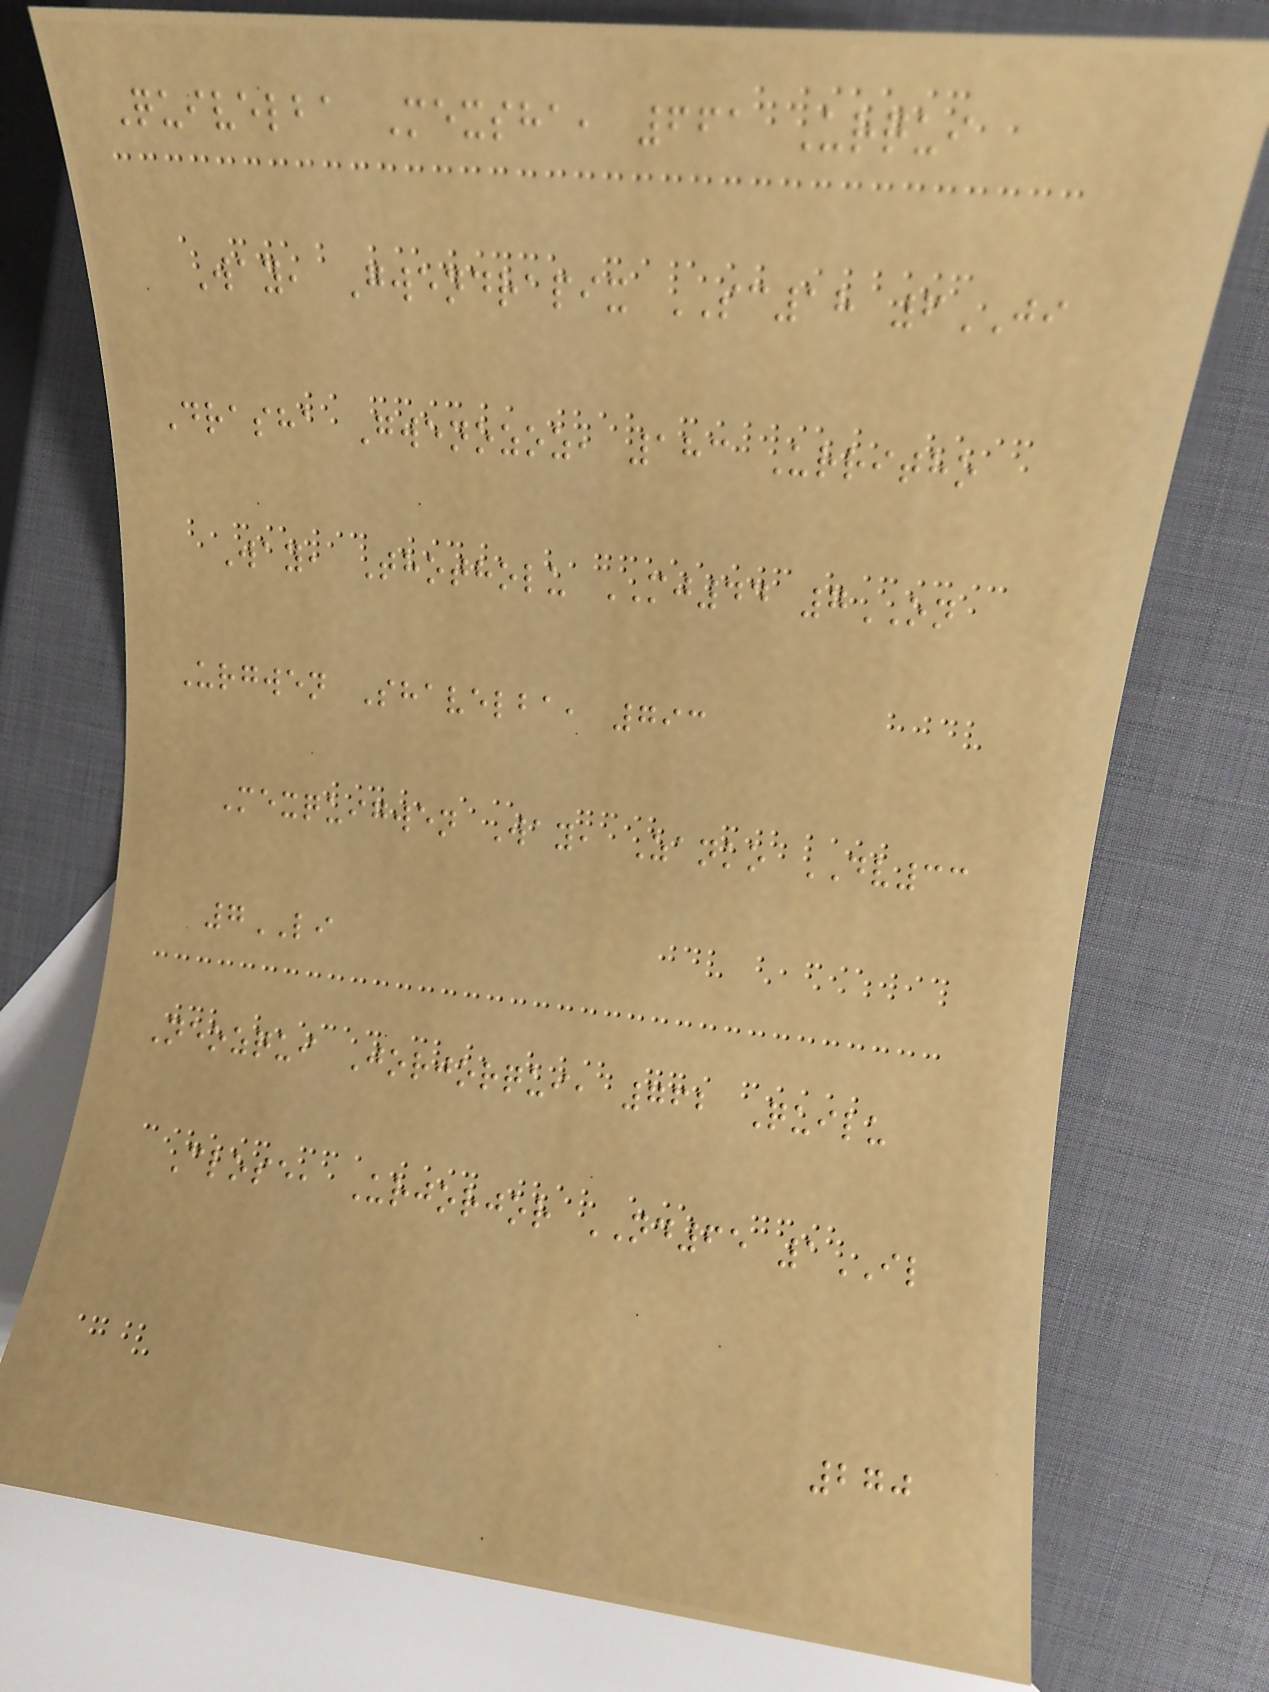Quivelba Mexsha, 661 Urqui
Way, Gwendrapix SC18 6JI
Drasha Gwenozoz, 183 Urritho
Way, Thotholu MJ44 7ON
Urgwen Shavelba, 793
Mexquigwen Way, Zanko DV33
7LI
Neozqui Jorjorqui, 762 Quilu
Close, Urjorjor ND65 1IL
270
